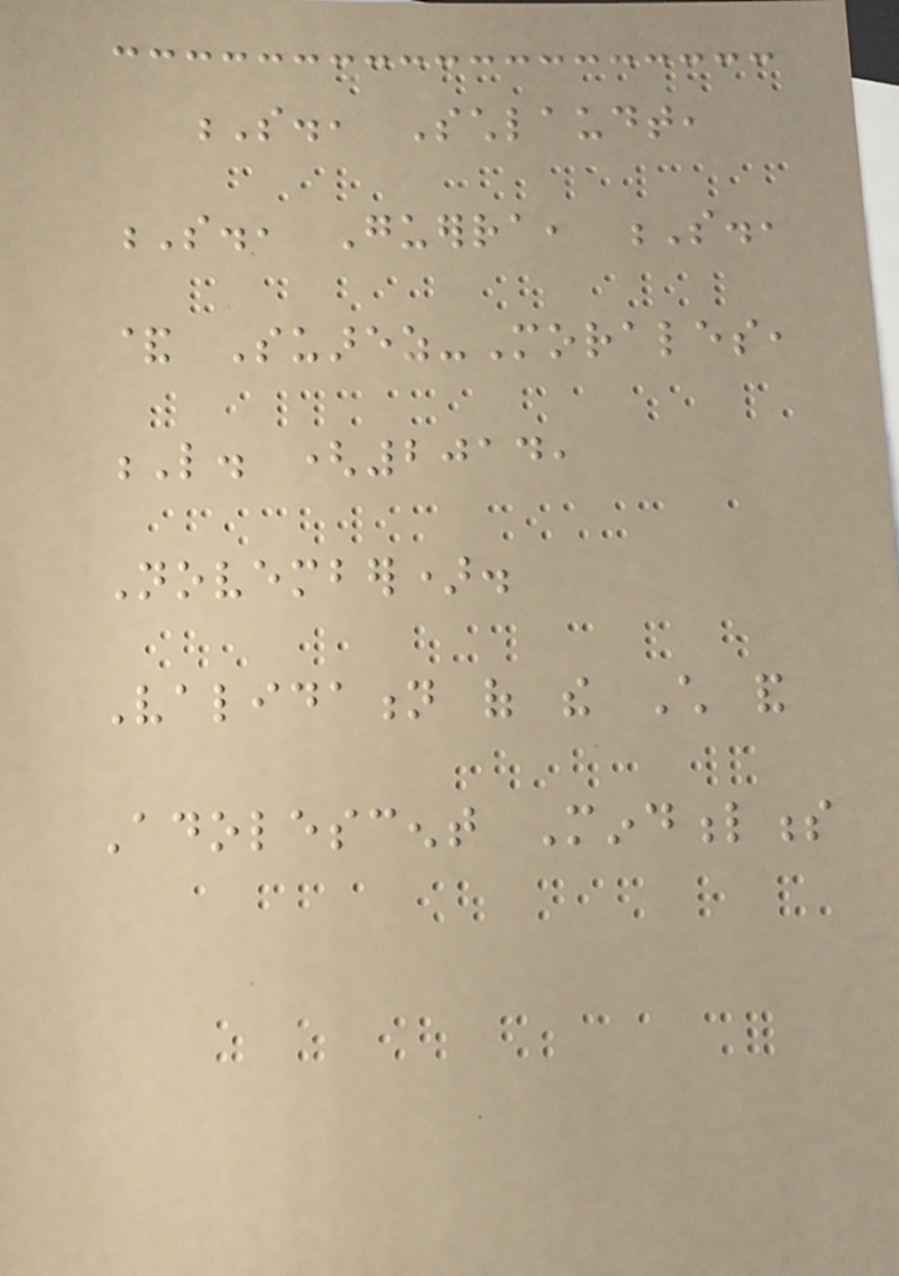S., Schlaudt,
S., Guerra, S.,
& Suarez-Morales,
L. (2014,
November).
Validation of the Child and
Adolescent Mindfulness
